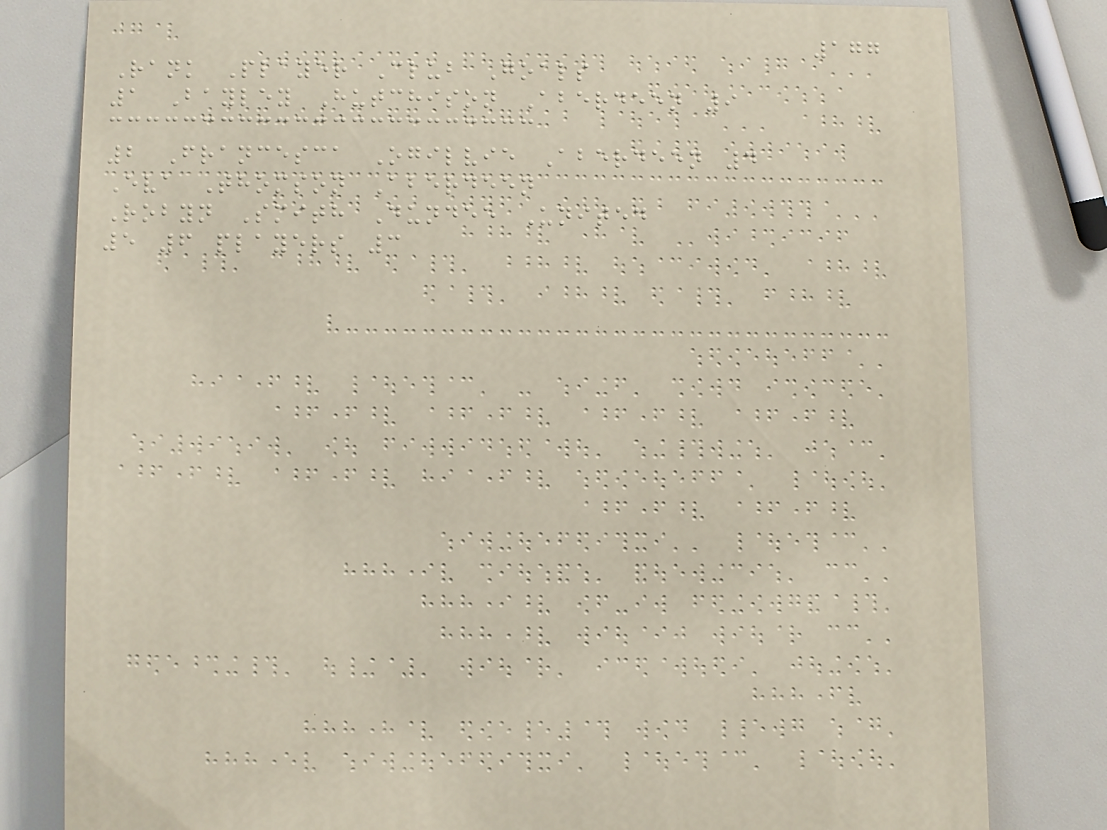177
Rank Player Club Goals
1 Bayley Hutchison Aberdeen 9
2 Francesca Ogilvie Aberdeen 4
Eva Thomson Aberdeen
Robyn Smith Dundee United
5 6 players 3
